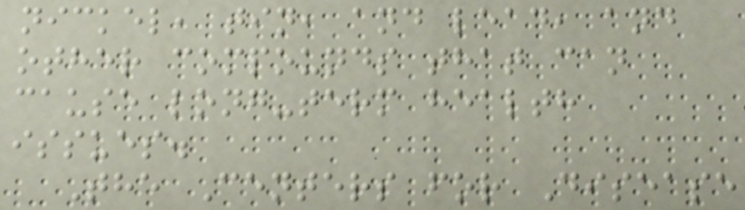nickel, tin, and lead, and
other compounds that can
cause long-term health
issues.
The Centers for Disease
